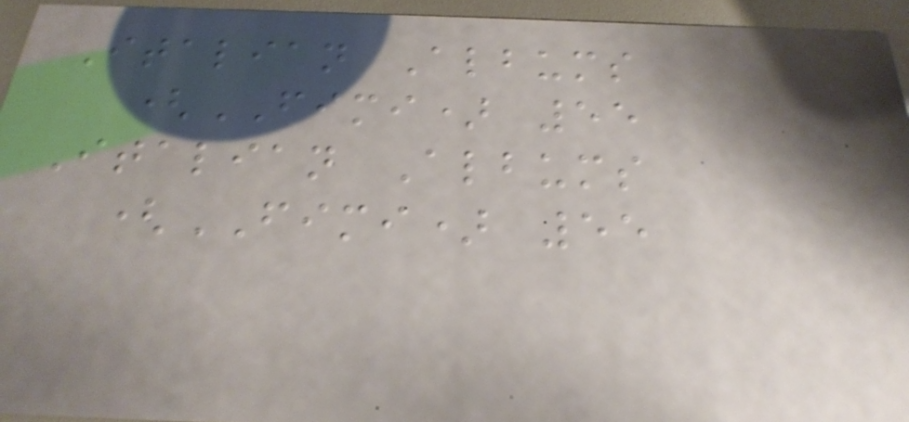Italian Albums
(FIMI) 55
Italian Albums
(FIMI) 55
